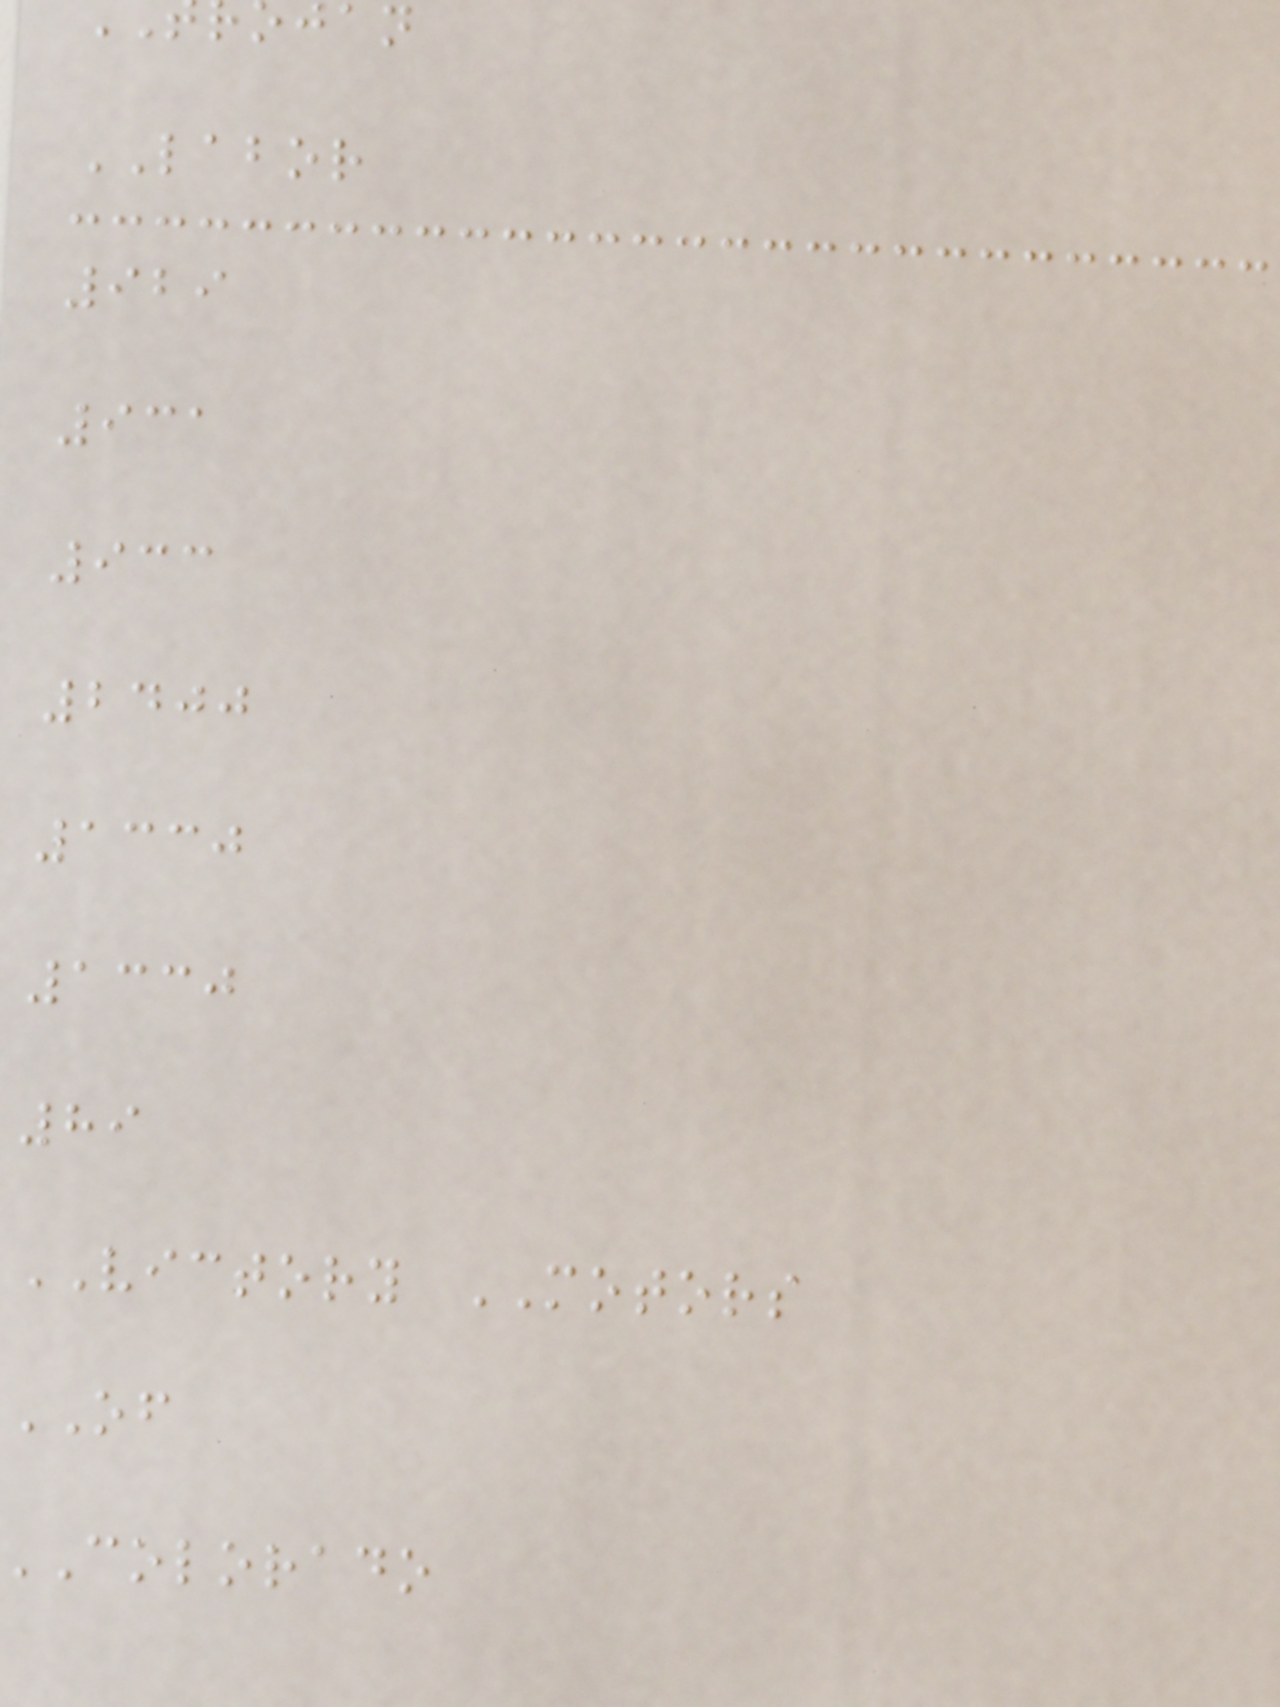LABOR
929
931
933
2400
1330
1330
89
VICTORY MOTORS
OF
colorado
